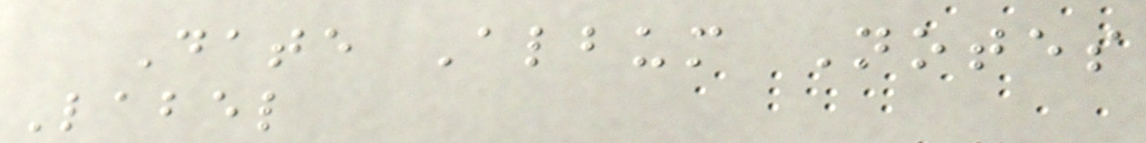Date Album Notes
Label
